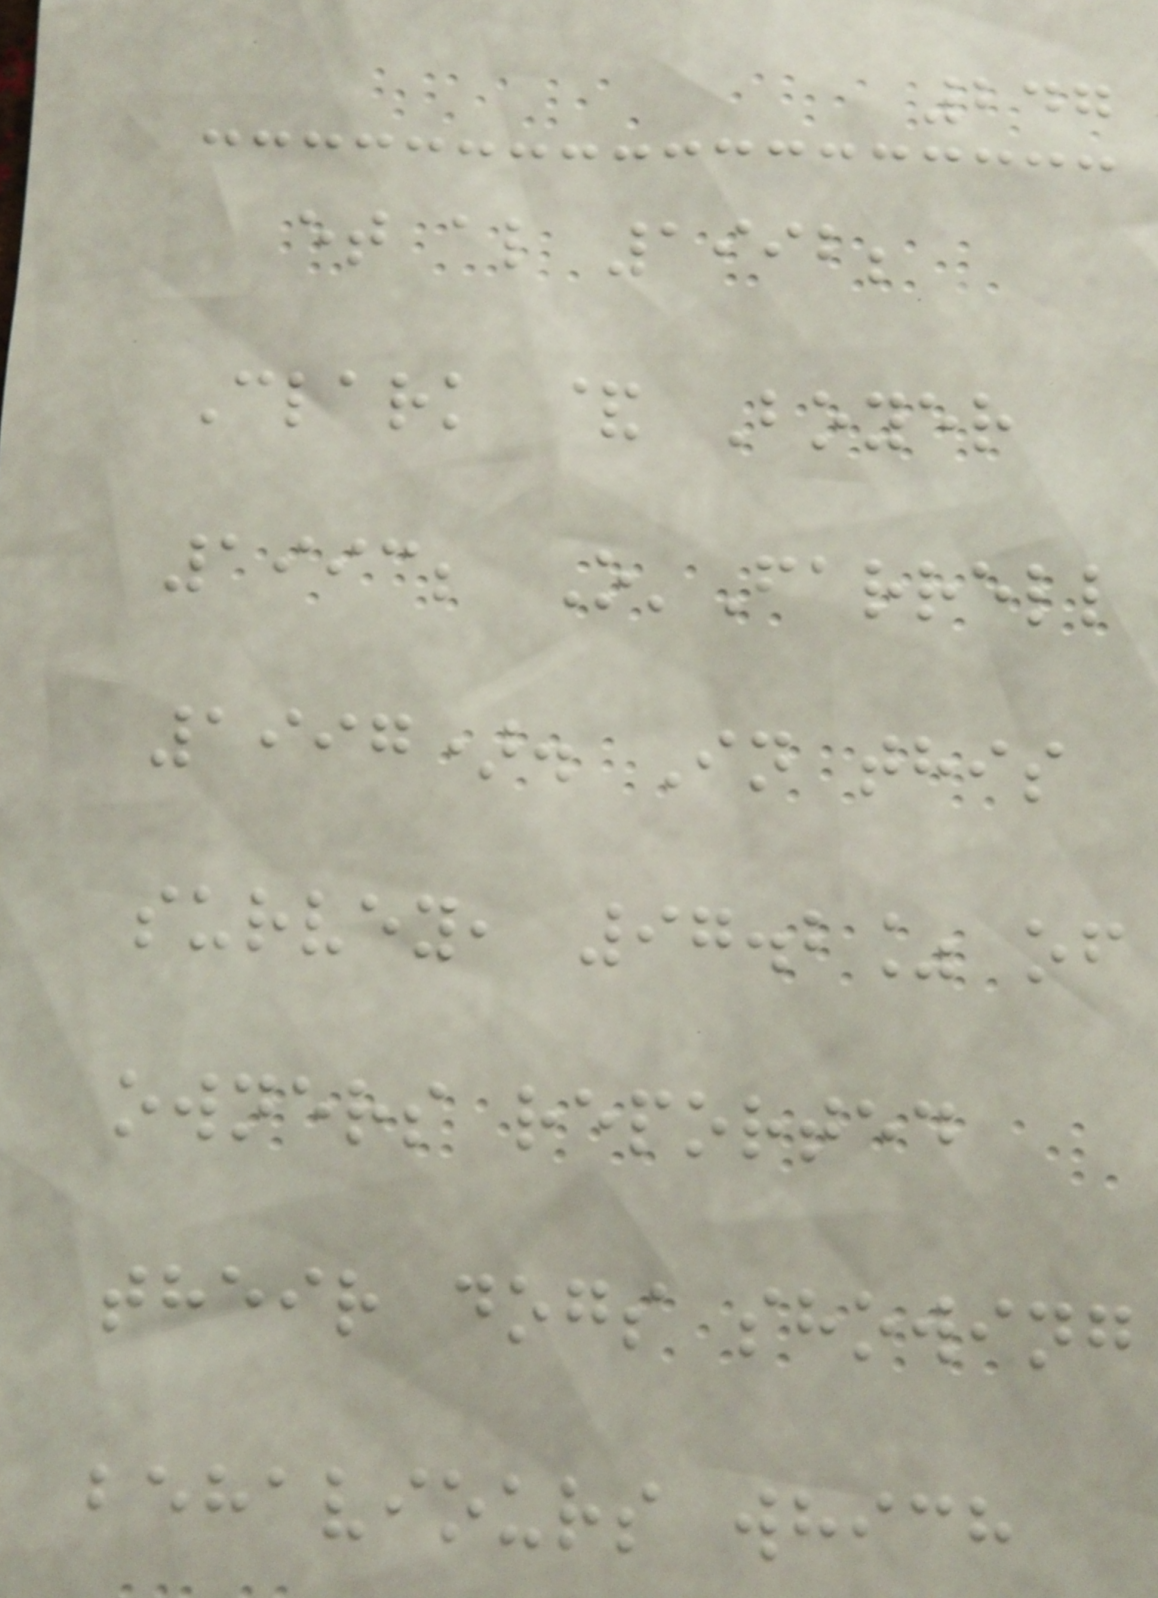247
et al 1992;
Clark & Boyer
1993; O'Farrell
1997). In this
survey, 97.2% of
owners reported
their dogs showing
behaviours which
